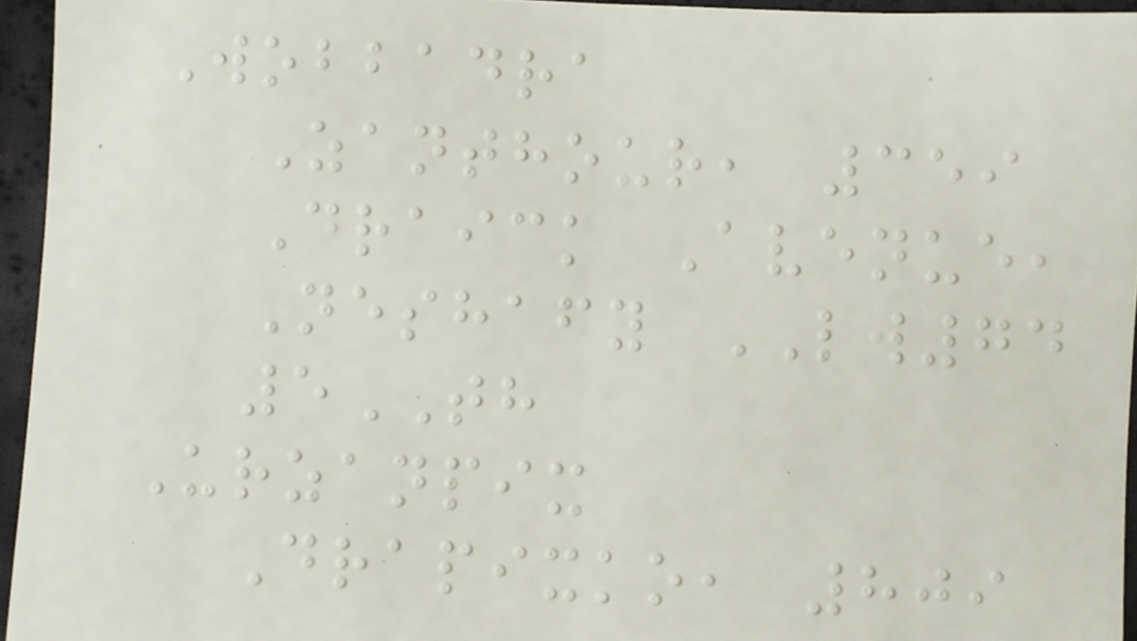Wobbadra
Zanthour, 359
Draick Avenue,
Neshafy LW74
5TH
Urzanpix
Drapixko, 809
